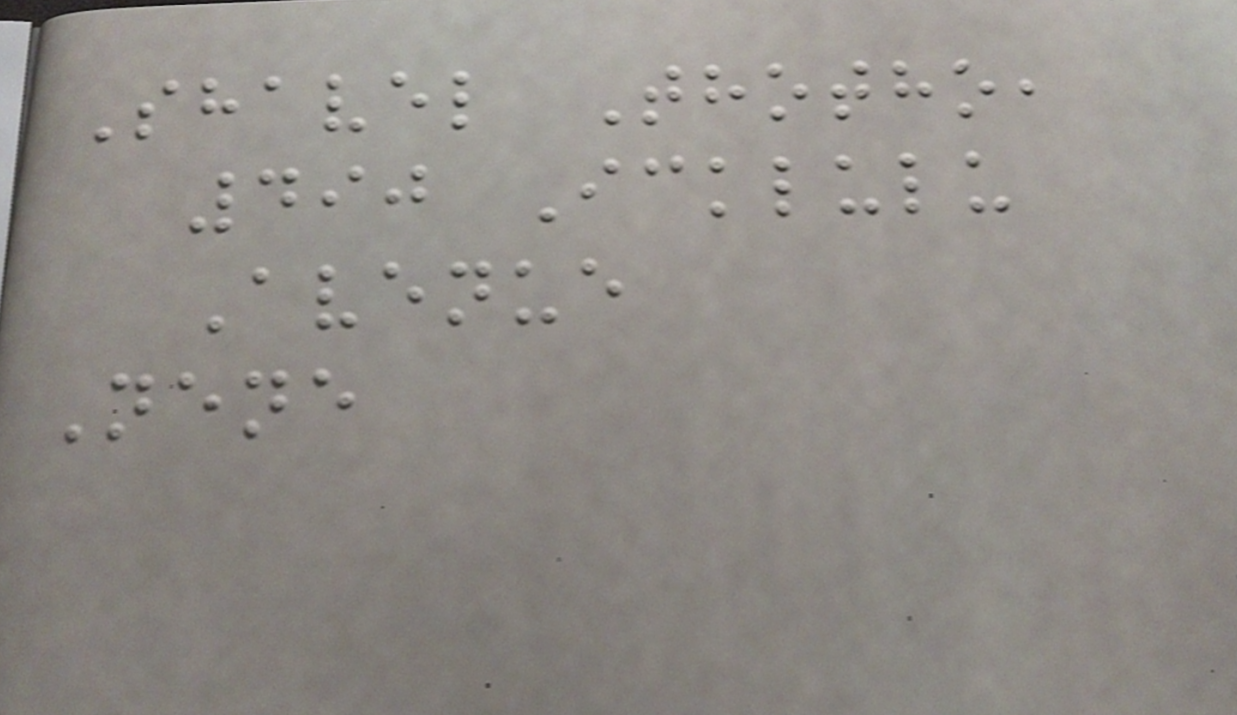Shavel Thotho,
490 Icklulu
Avenue
Nene
